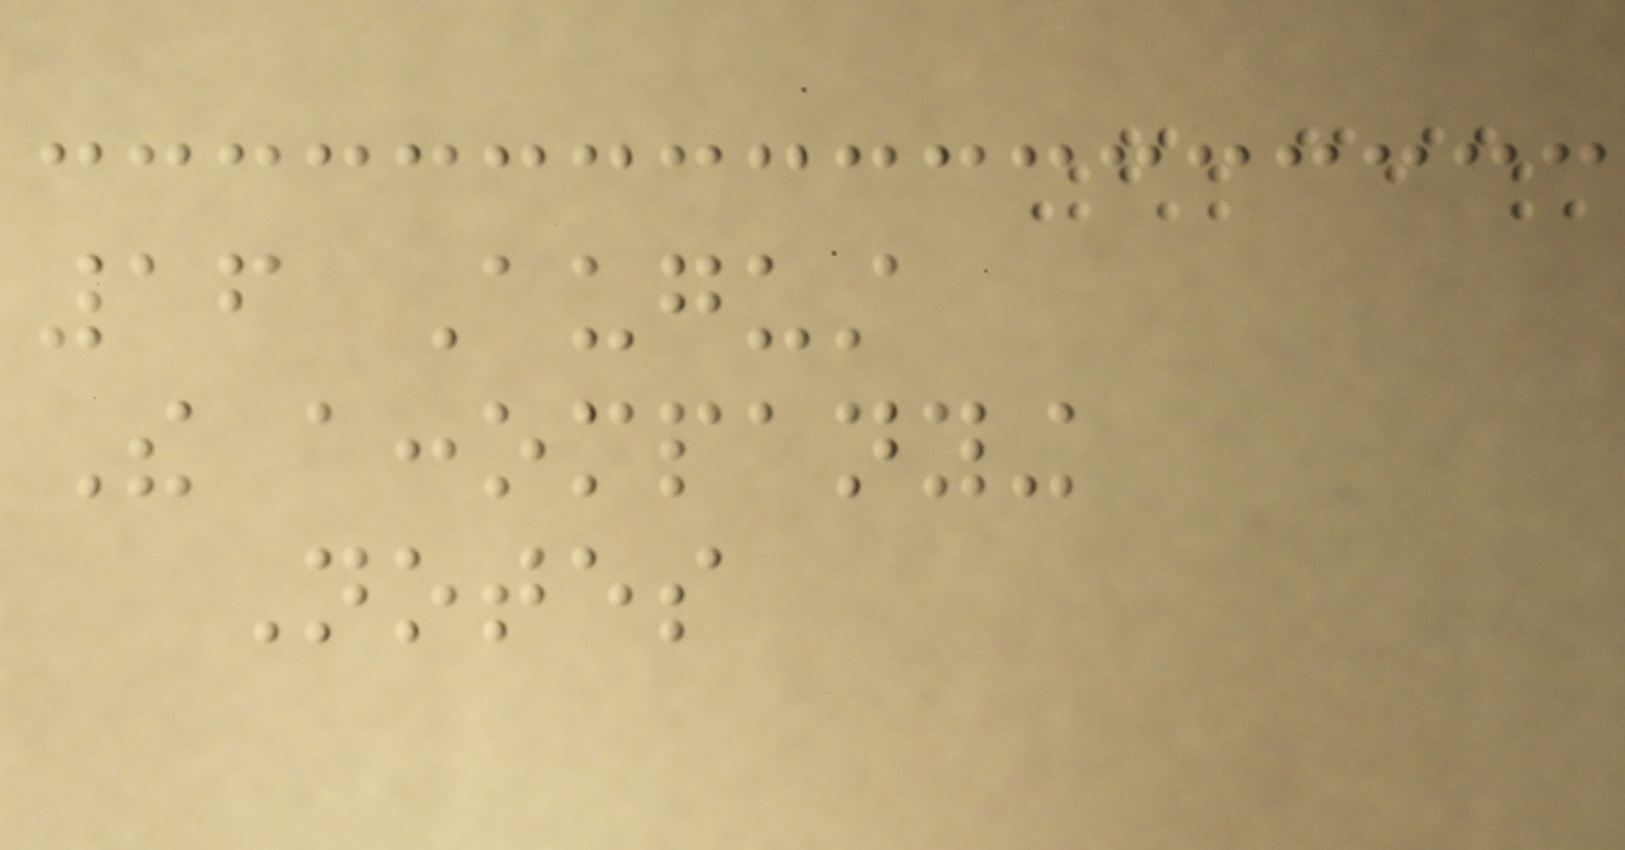16 August
The accompanying
Notes
